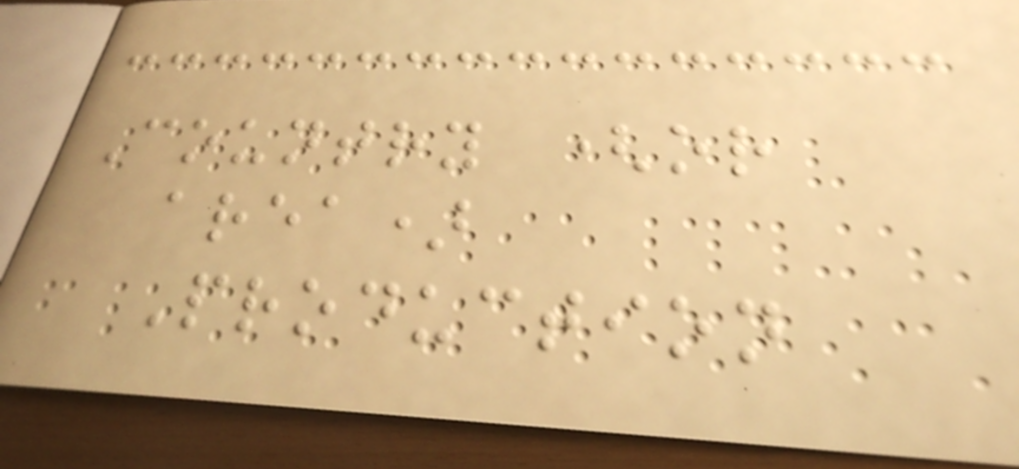Country (or
area)
Production
